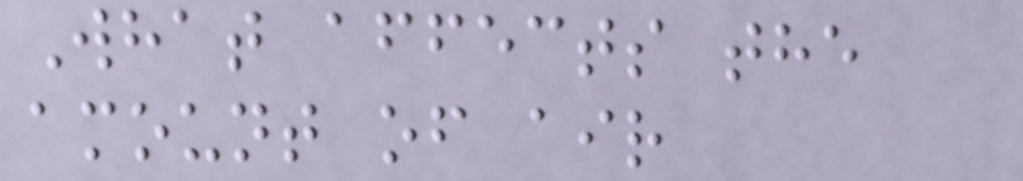What affects the
amount of air
